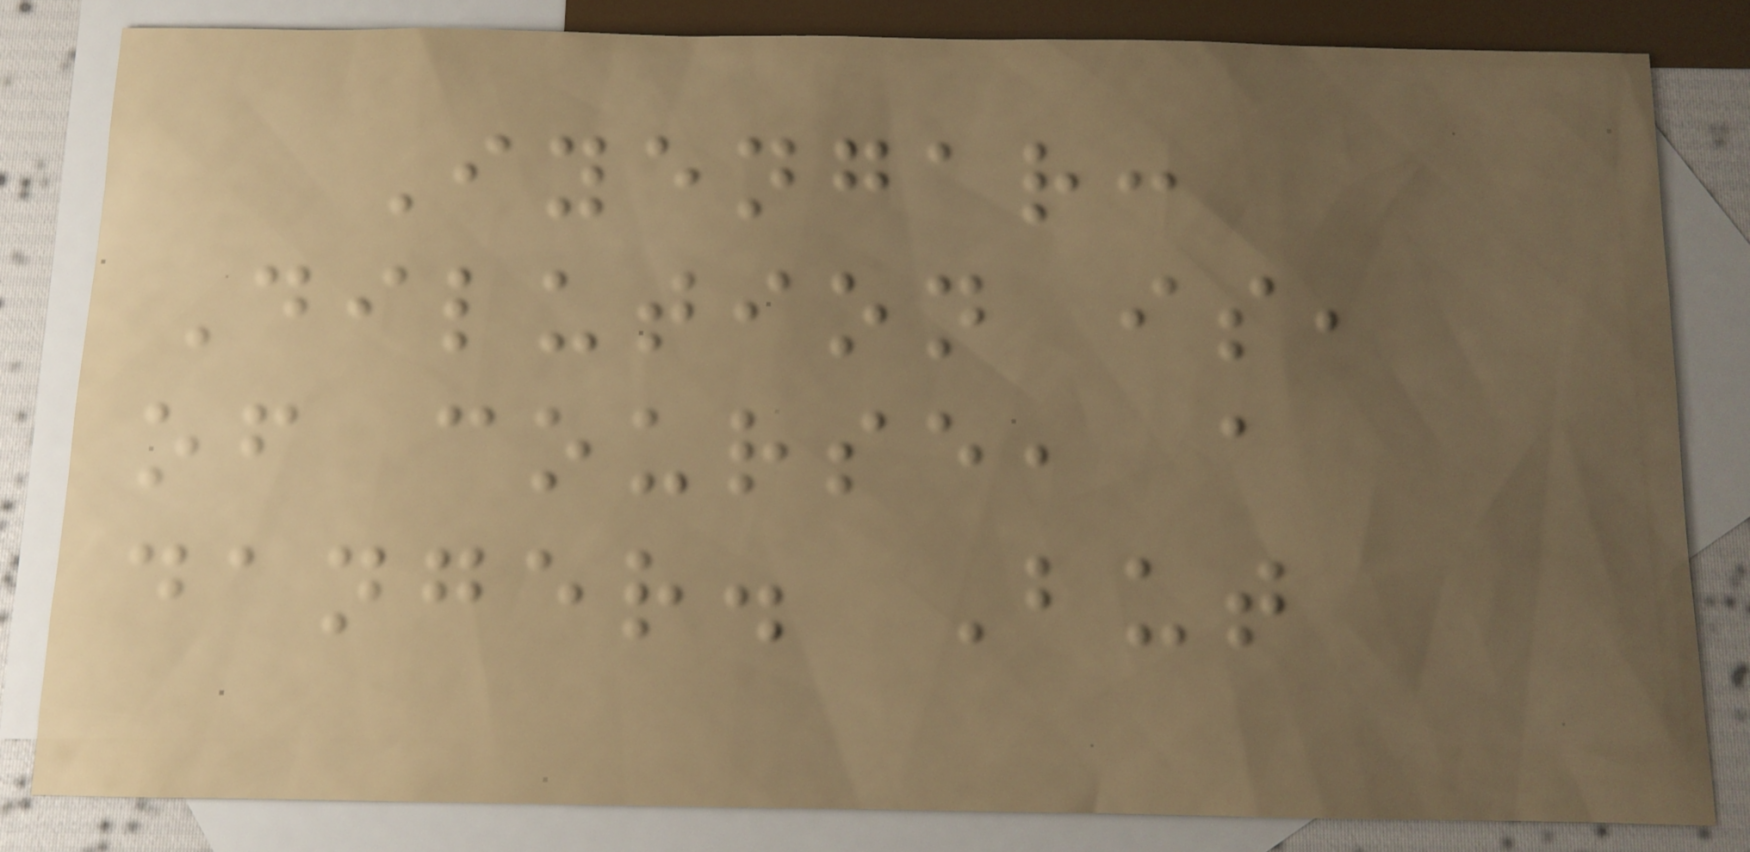Iyengar:
Dilution is,
of course, a
danger. But
